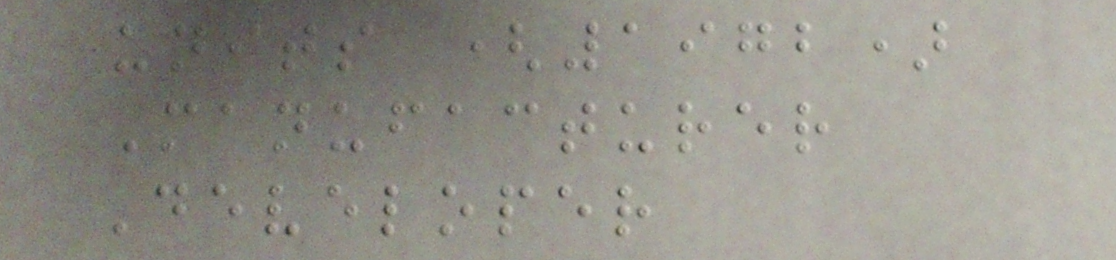units (1972)
Manufacturer
Developer
